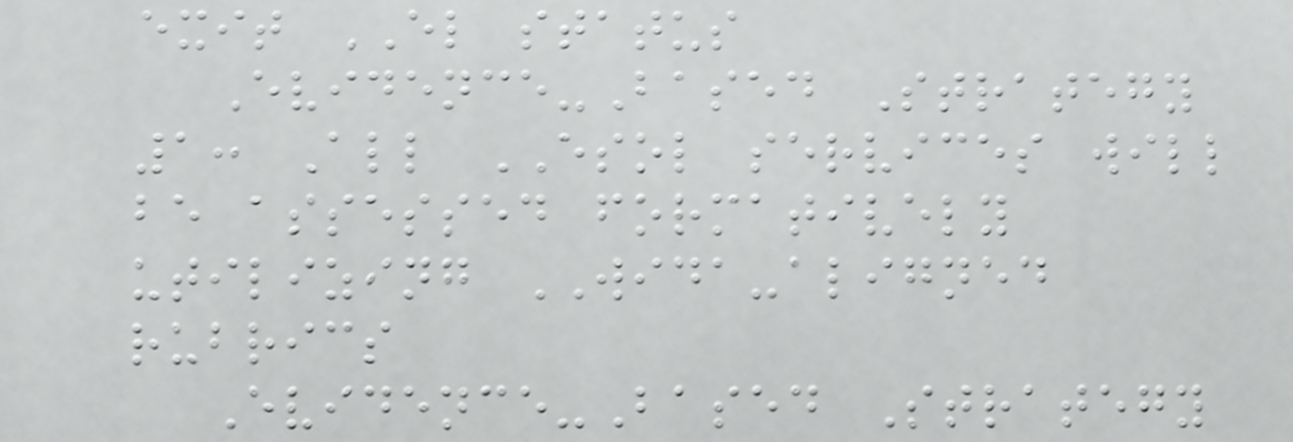exit EL status
Evidence-Based Strategy
1: All ESOL services will
be assessed formatively
utilizing WIDA-aligned
rubrics
Evidence-Based Strategy
